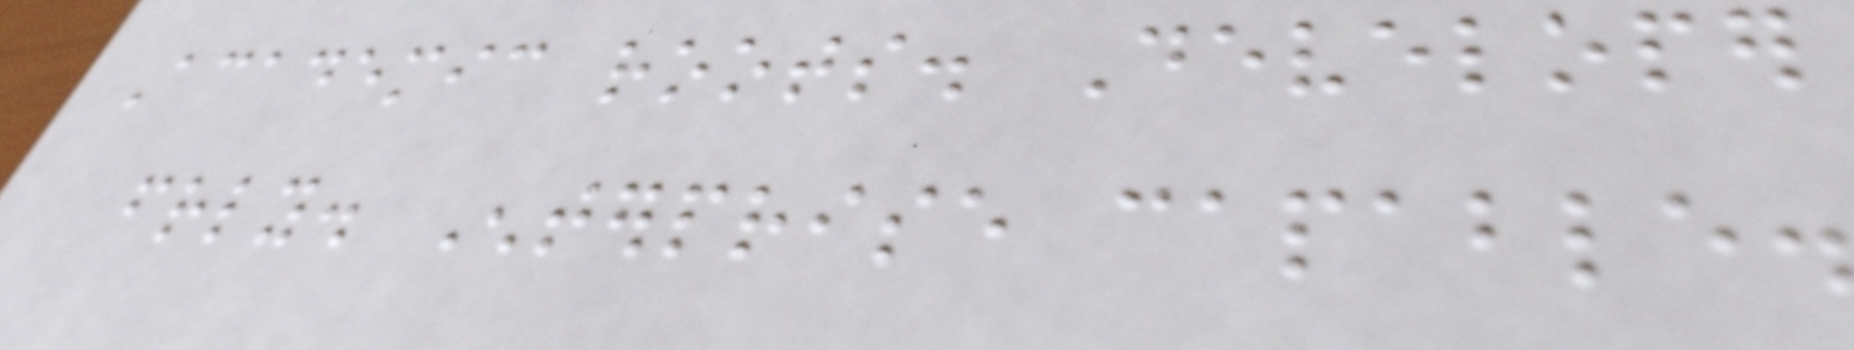Academic roots. Developer
friendly. Enterprise capable.
